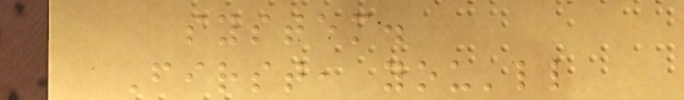system.
First, you'll
